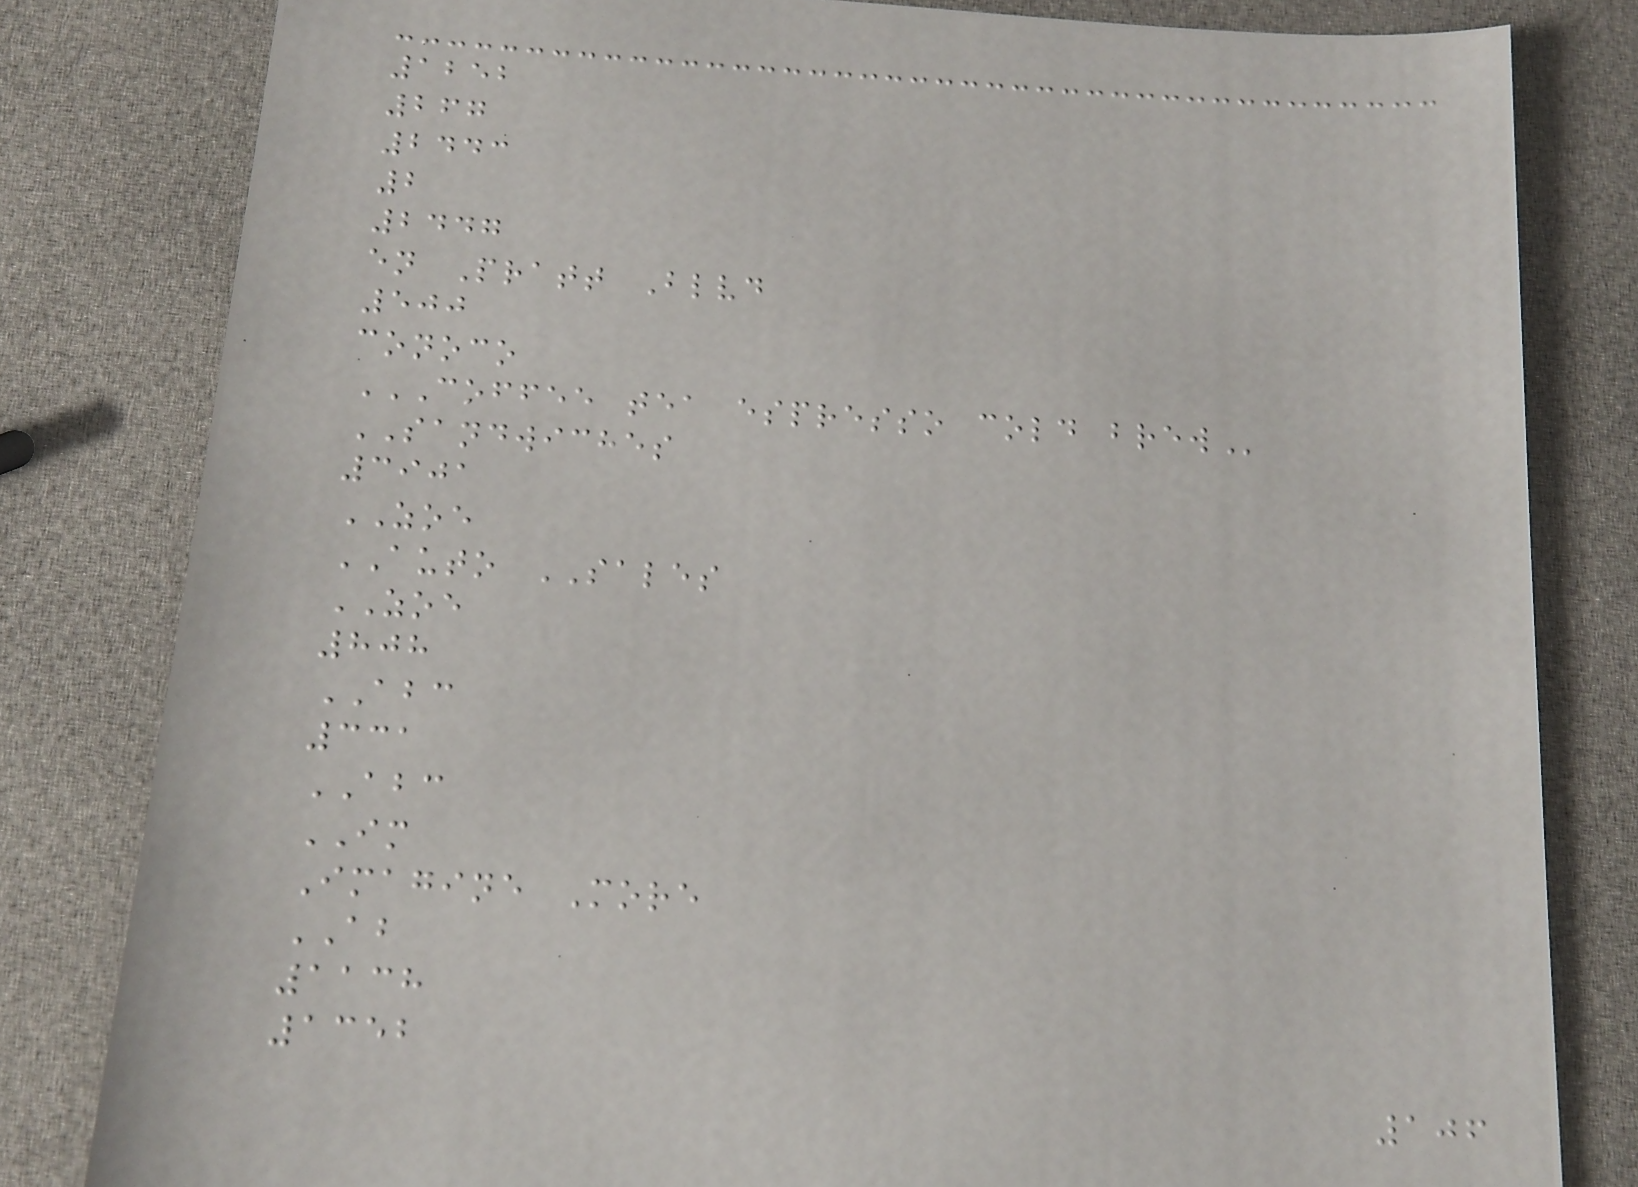1252
267
2443
2
2447
en Pratt Blvd
500
conoco
COFFEE TEA ESPRESSO COLD BREW
SANDWICHES
3901
ZOE
AUTO SALES
ZOE
808
ABC
331
ABC
IM
Imagine More
AB
1138
1352
106
